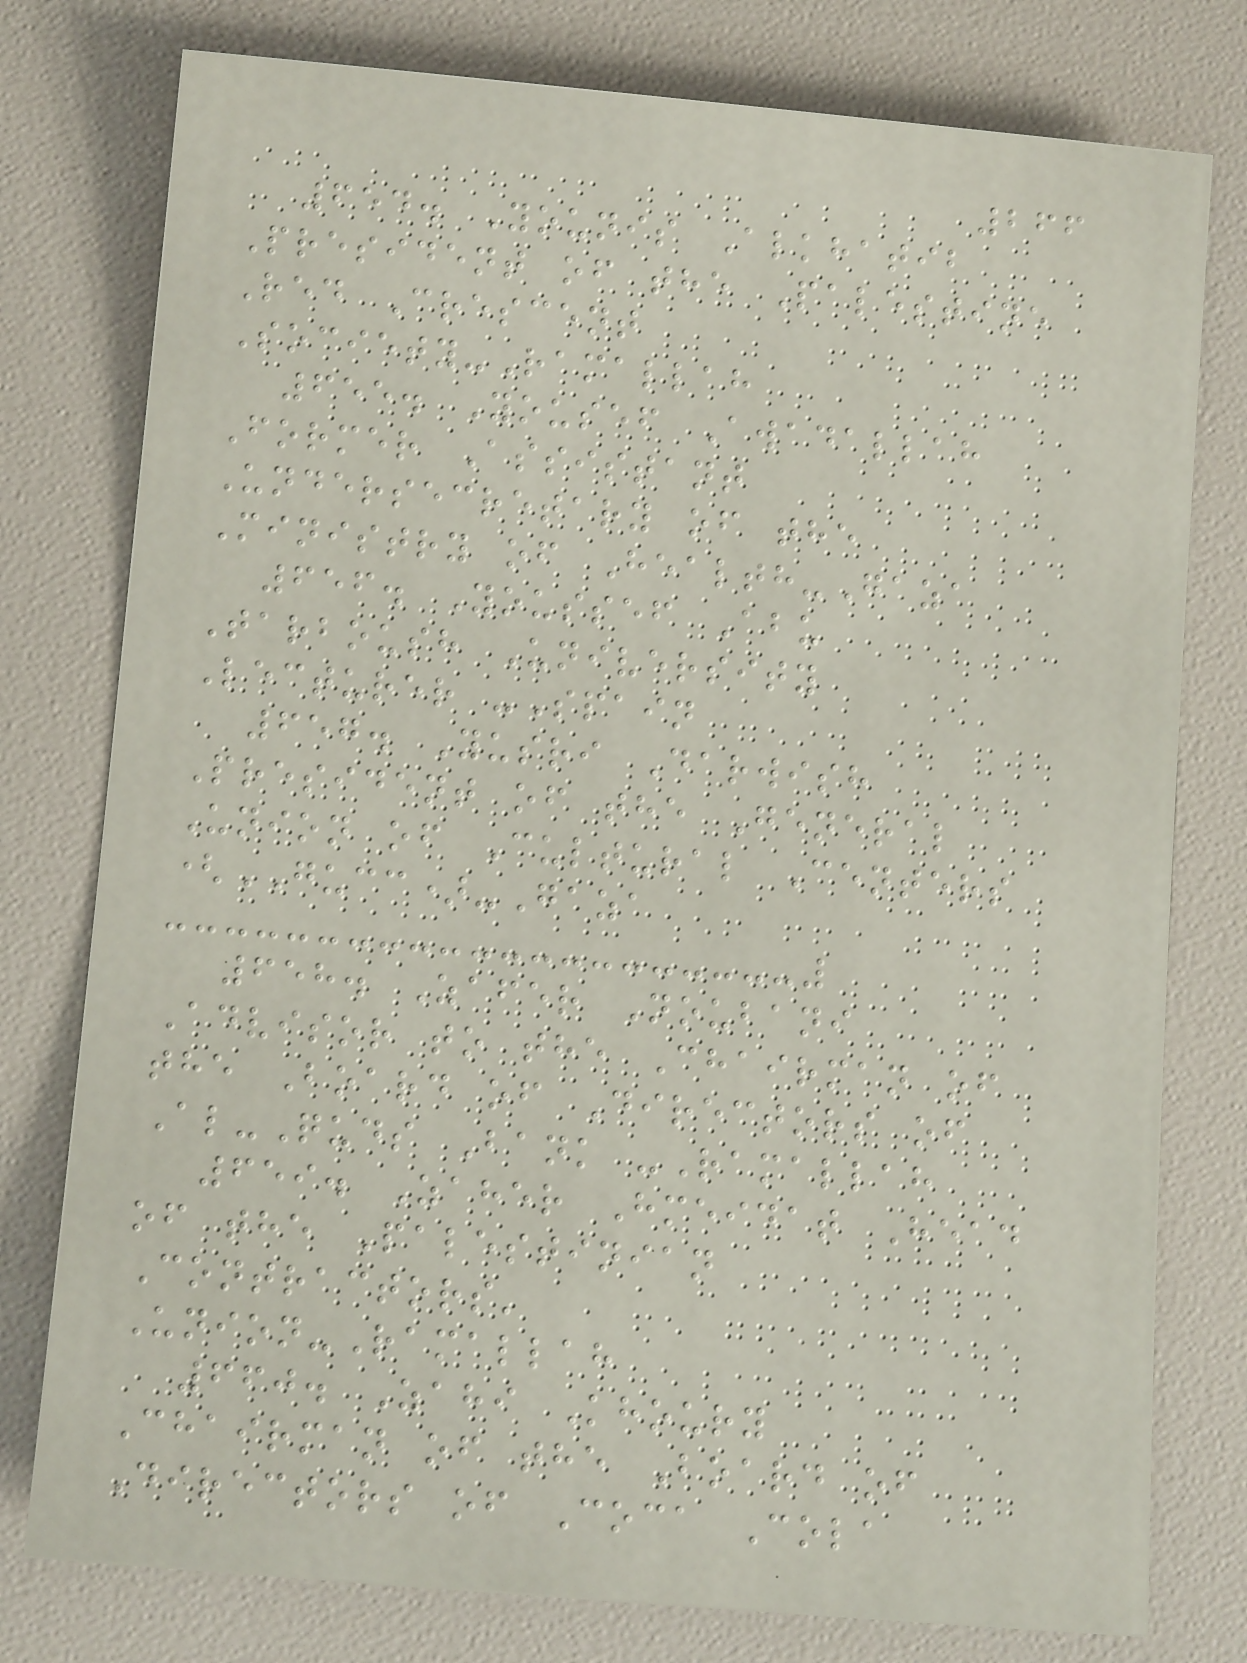266
654. Younis Alkhatib
President of the Palestine
Red Crescent
Society-Ramallah
655. Yousef Awadallah
Former Assistant
Undersecretary of the
Ministry of Health-Gaza
656. Youssef Abu
Tarboush University
Lecturer -Spain
657. Yusri Darwish
President of the General
Union of Cultural Centers
(GUCC)-Gaza
658. Zafer Noubani
Advisor to the Chairman of
the Board of Directors of
Al-Quds Bank -Ramallah
659. Zaher Hmeidat Head
of the Palestinian
Contractors'
Union-Ramallah
660. Zahi Khoury
Chairman of the Board of
Directors of Coca Cola
